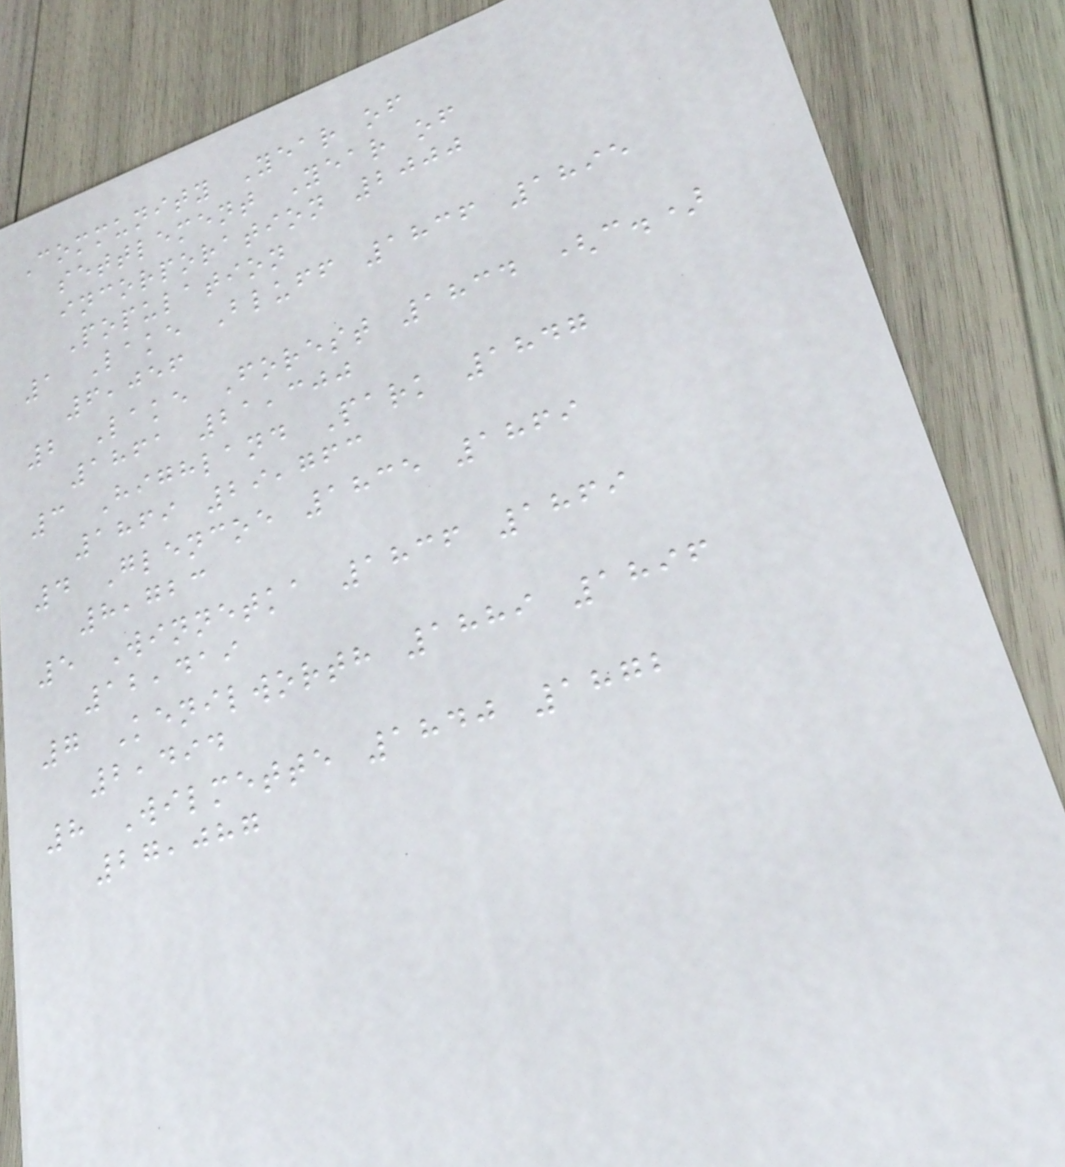Community Year of
settlement Year of
incorporation 2000
Population
1 Lake Bluff 1836 1895
6,056
2 Lake Forest 1834 (c.)
1861 21,300
3 Highland Park 1847
1869 29,763
4 Glencoe 1835 1869
8,723
5 Winnetka 1836 1869
12,419
7 Kenilworth 1889 1896
2,494
8 Wilmette 1840 1872
27,087
